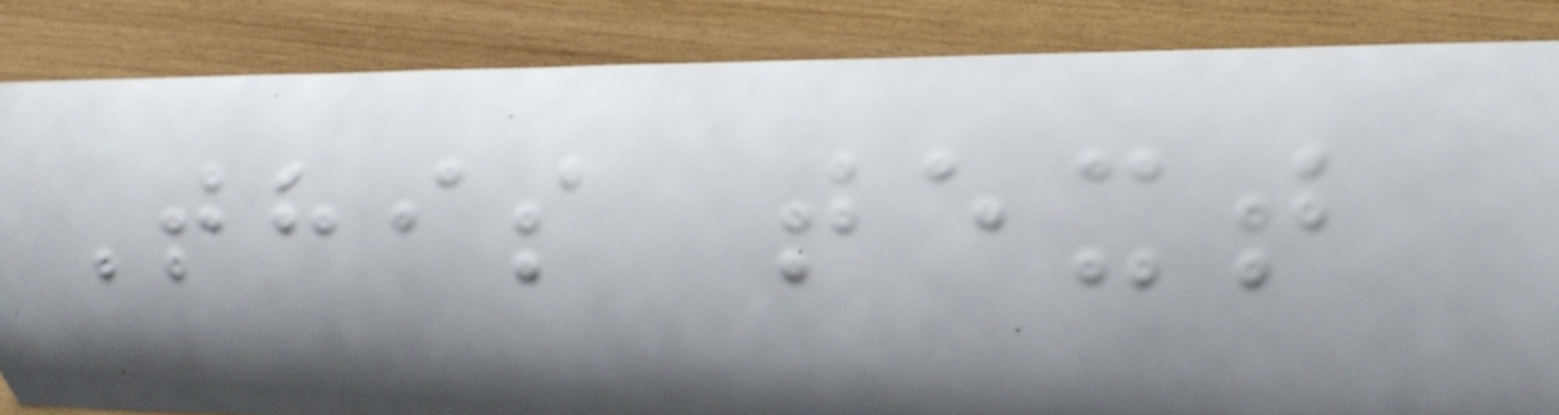This text
